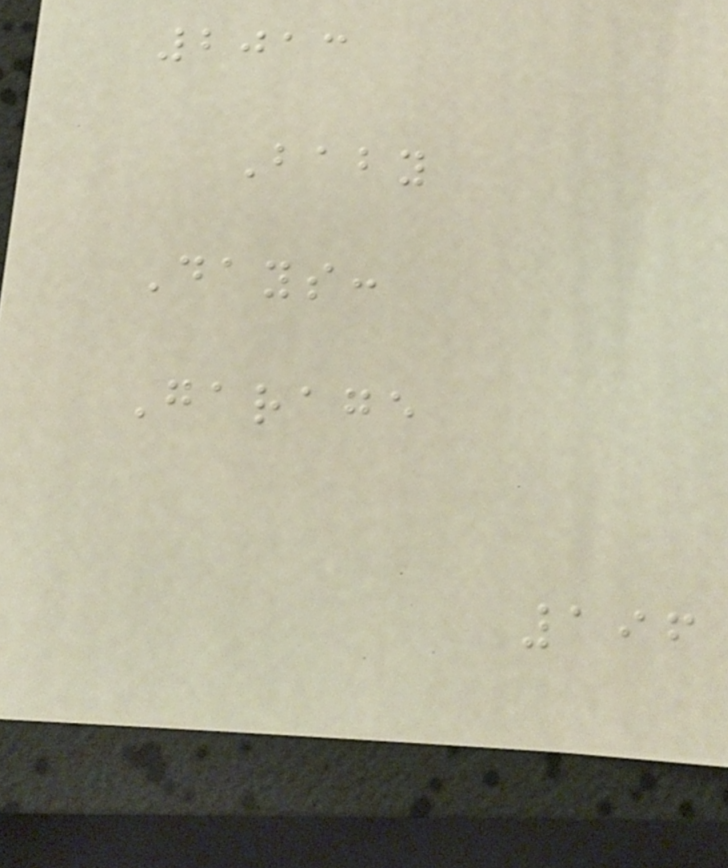2013
Baby
Days:
Garage
196
